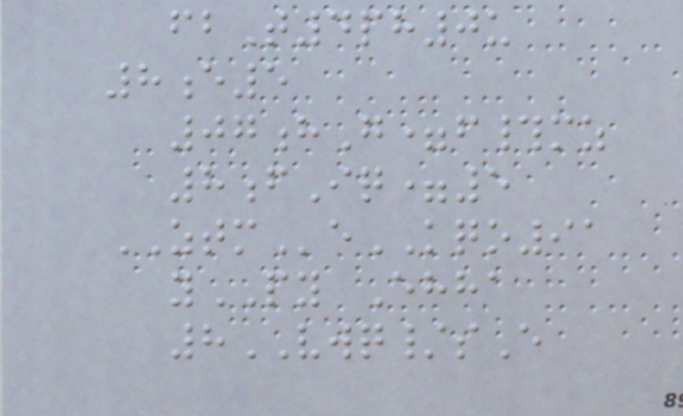fbT4ph0u
8e5
07hG=f#mz
8fIq=5
ZTMeKQO91
yPY Ehha
8VWQ/sE
